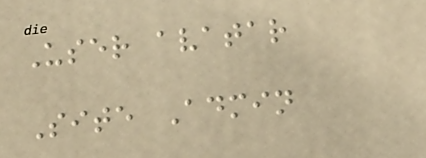User avatar
Site Admin
